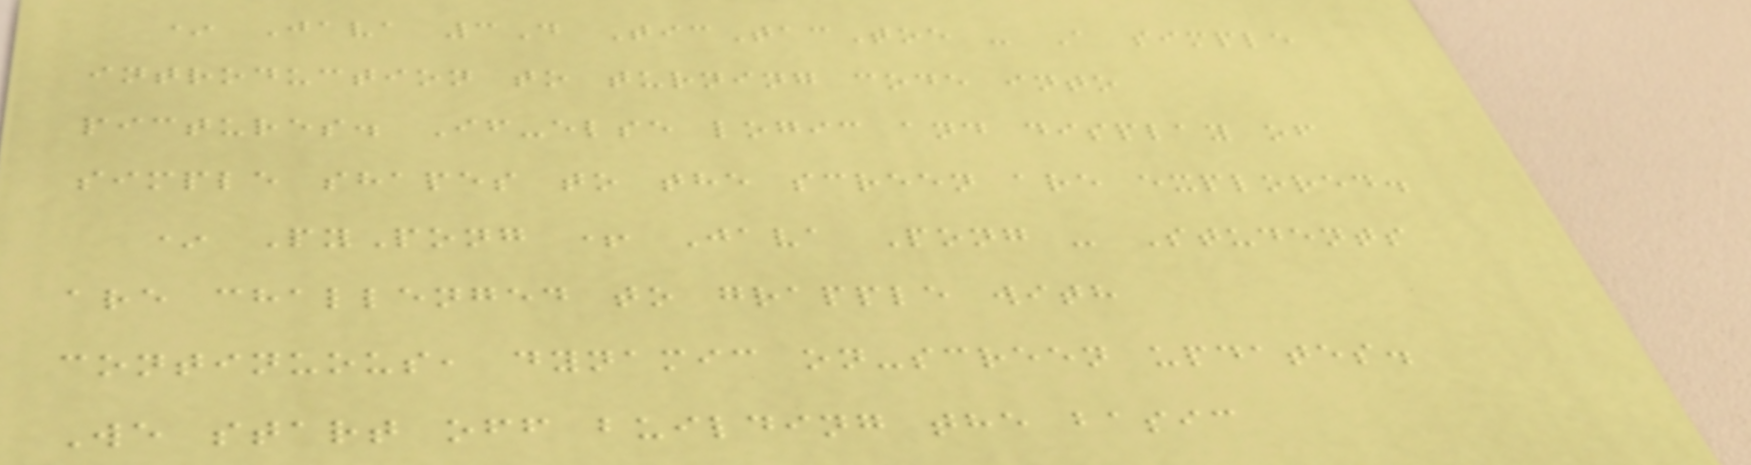* Java 3D TicTacToe - A simple
introduction to turning code into
pictures. If-else logic and display of
simple shapes to the screen are explored.
* PyPong + Java Pong - Students
are challenged to grapple with
continuous, dynamic on-screen updates.
We start off building the basic
